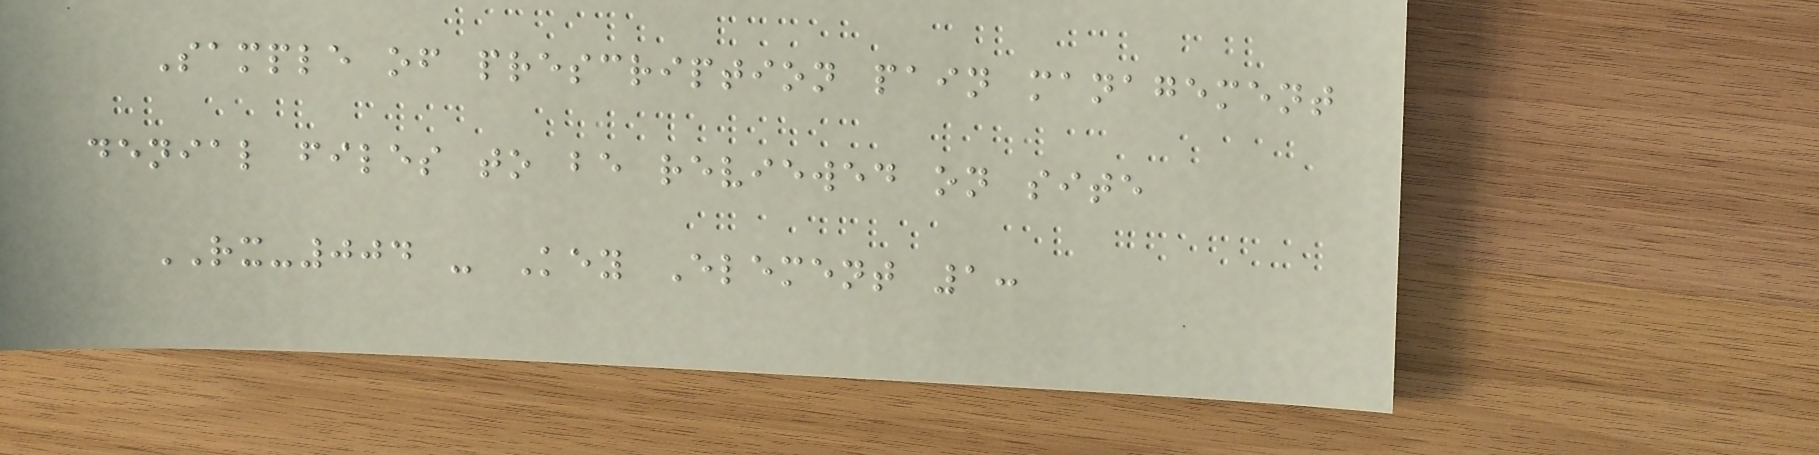Sample of prescription pain management
denial files to be reviewed on site
RX-004 - Key Element 1:
